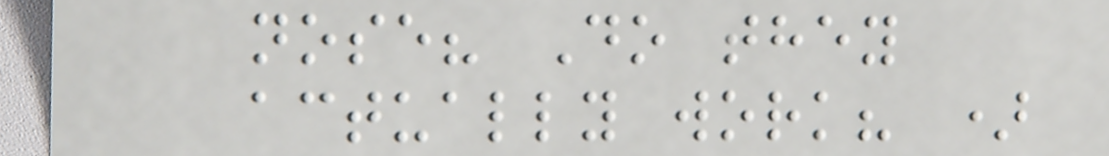nose? Do they
actually work? )
